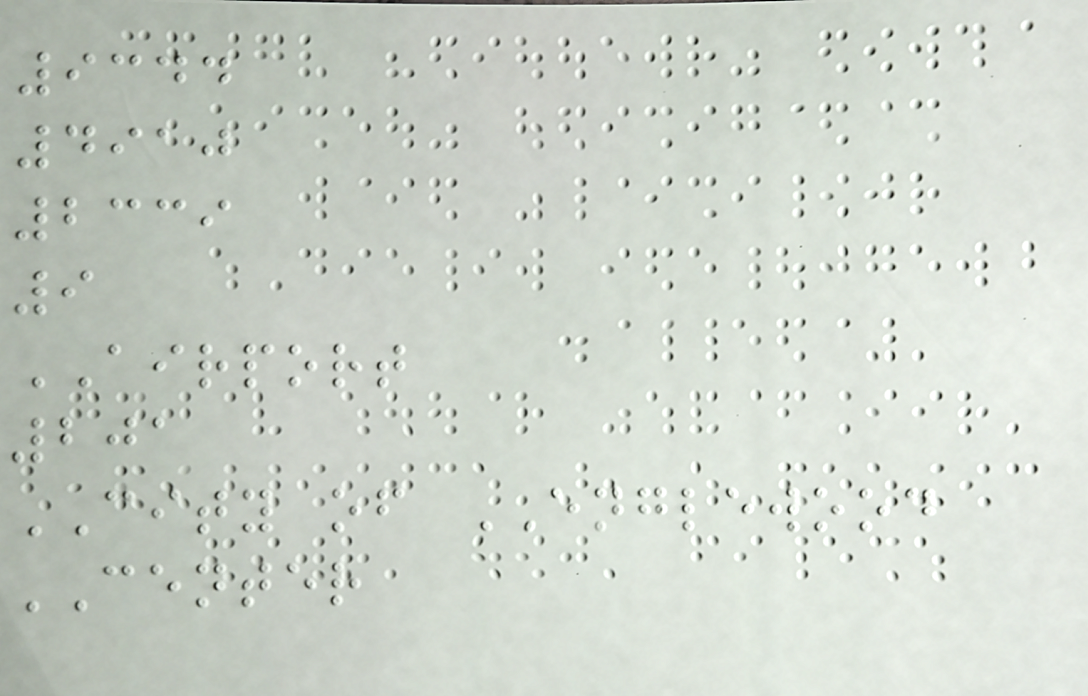9344
4910
2339
9
AIRPORT
201
CITY of ENGLEWOOD
CENTER
